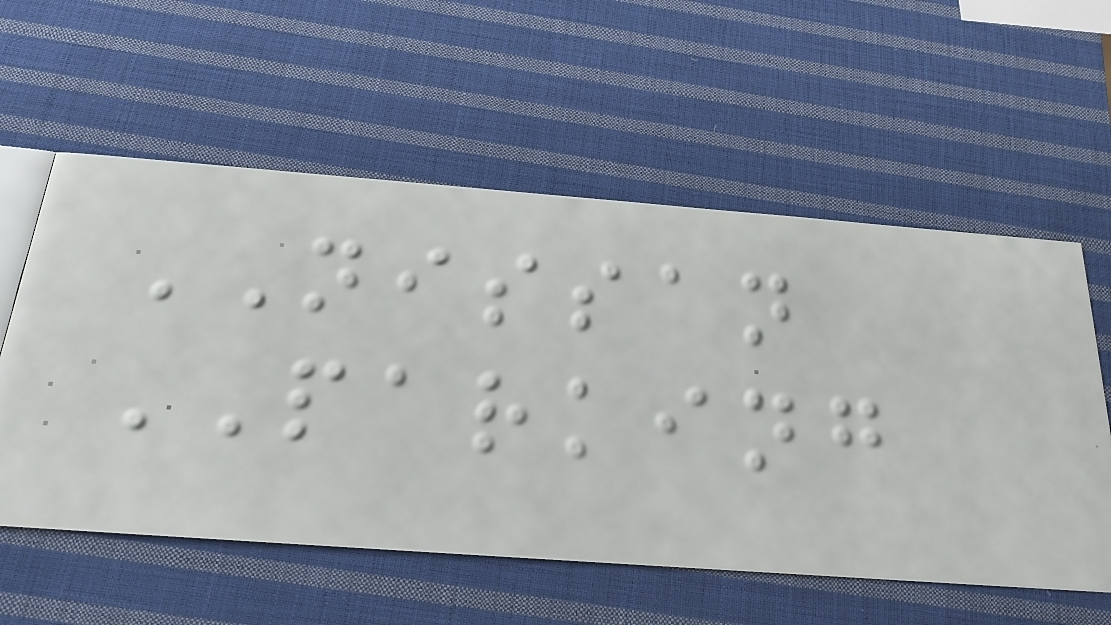NISSAN
PARKING
